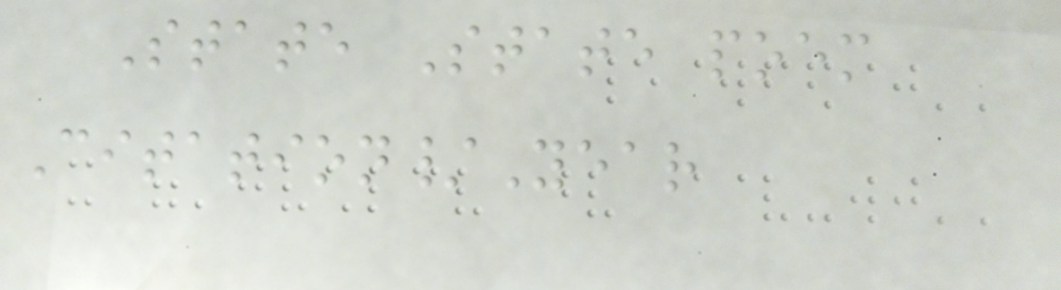State State poem
Citation/Year
